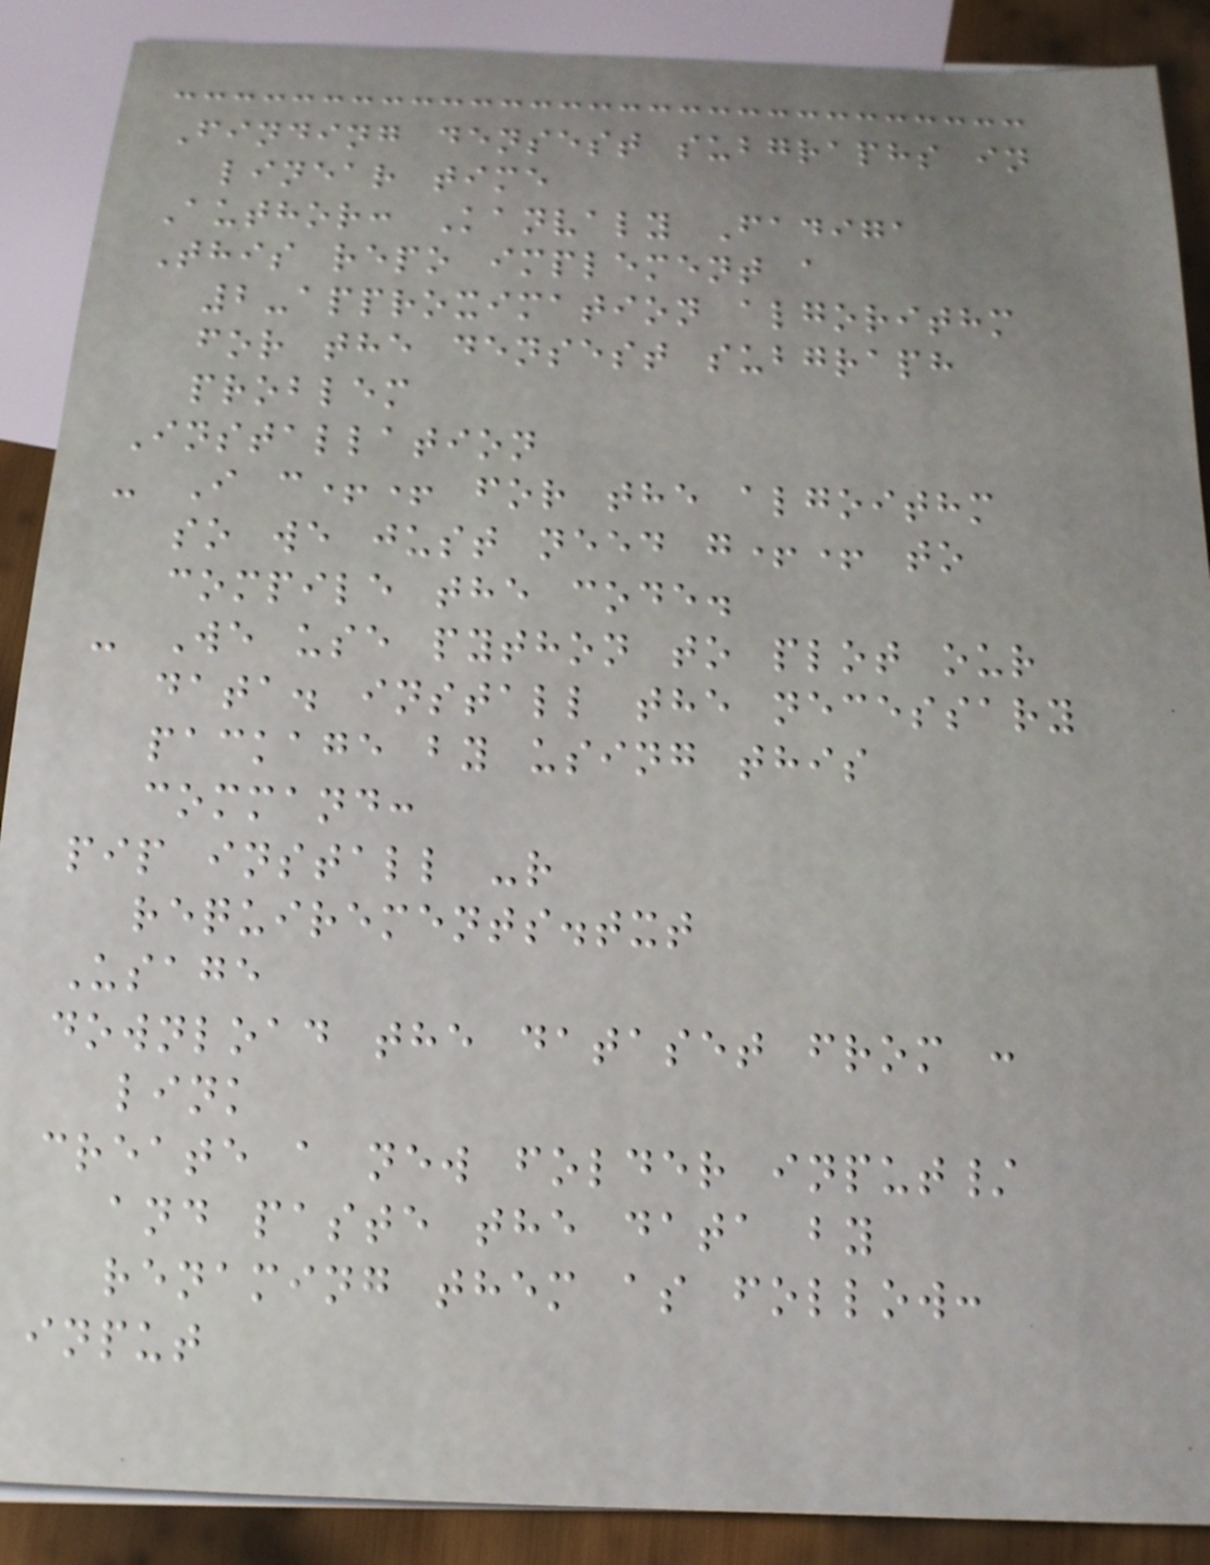Finding densest subgraphs in
linear time
Author: Kanvaly Fadiga
This repo implement a
2-approximation algorithm
for the densest subgraph
problem
Installation
- I c++ for the algoithm
so we just need g++ to
compile the code.
- We use python to plot our
data. install the necessary
package by using this
command:
pip install -r
requirements.txt
Usage
download the dataset from :
link
create a new folder input/
and paste the data by
renaming them as follow:
input
